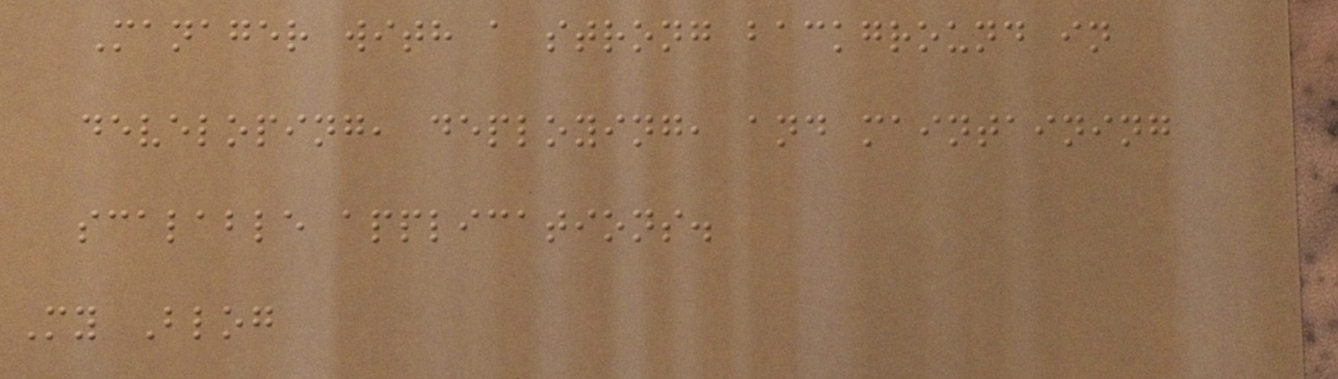Manager with a strong background in
developing, deploying, and maintaining
scalable applications.
My Blog
